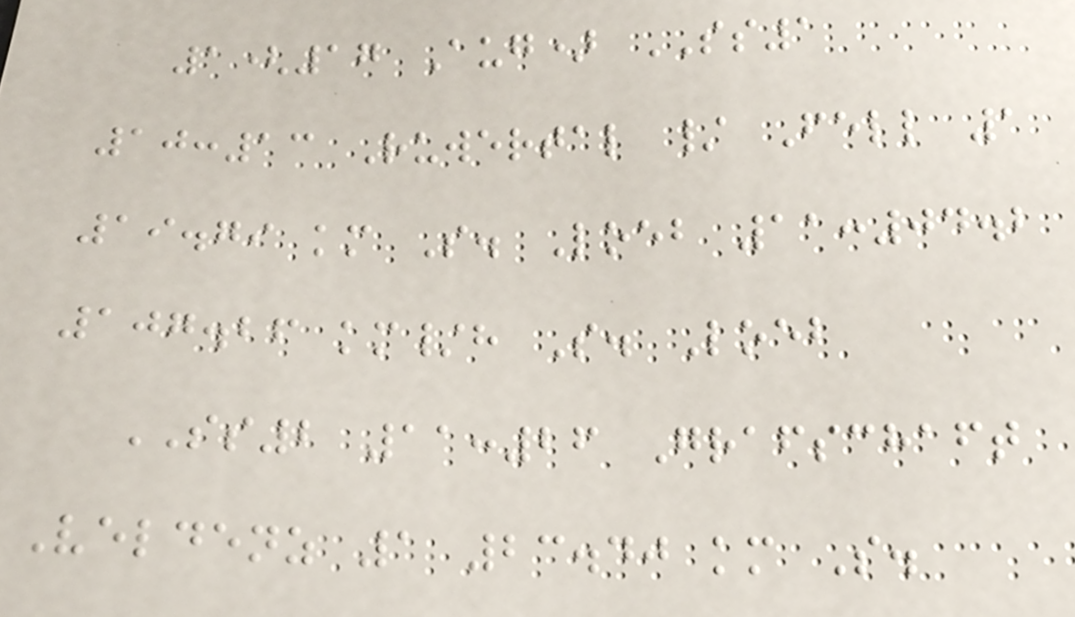1(17 Aug) SS1
10:13 Ruwertal / Fell 1
19.79 km S. Loeb 11:04.2
107.26 km/h S. Loeb
SS2 11:26 Grafschaft
Veldenz 1 23.40 km S.
